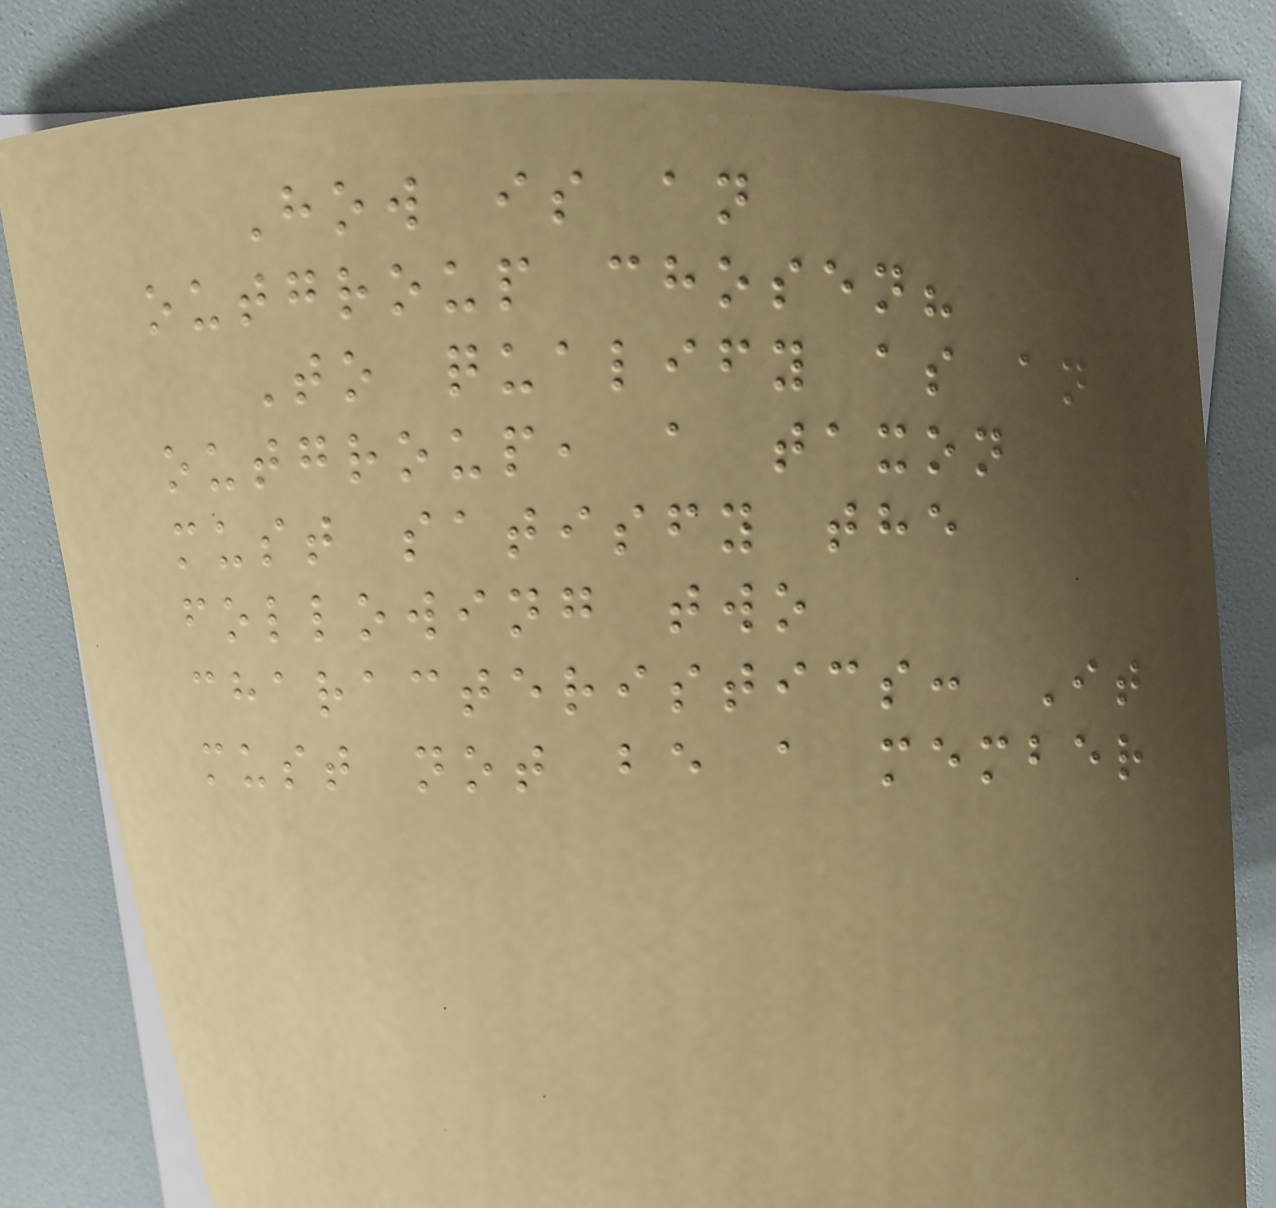How is an
outgroup chosen?
To qualify as an
outgroup, a taxon
must satisfy the
following two
characteristics: It
must not be a member
